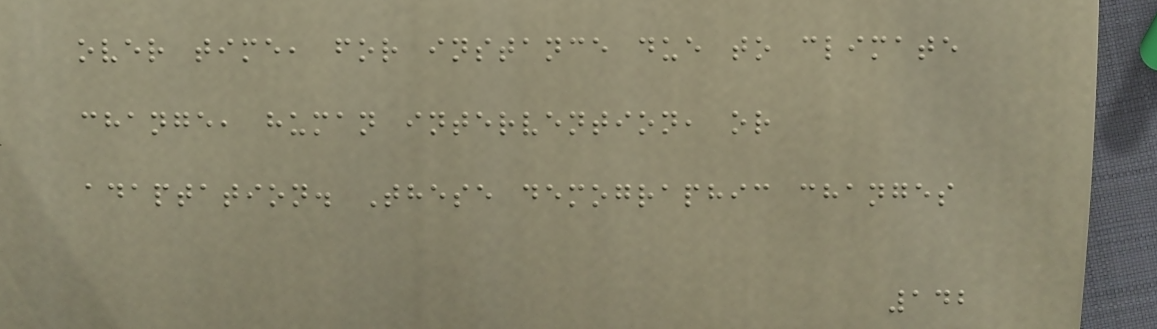over time, for instance due to climate
change, human intervention, or
adaptation. These demographic changes
142
